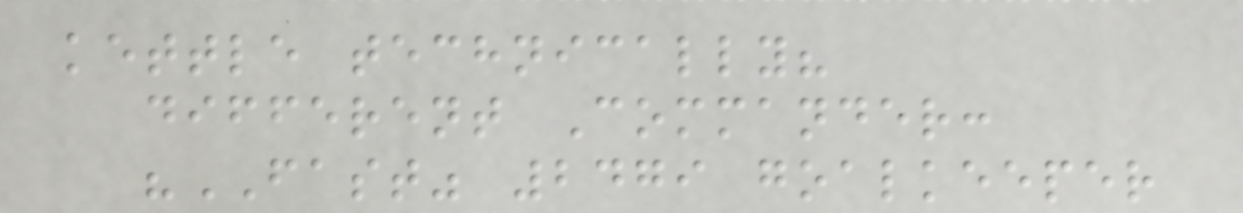kettle technically?
different Commander:
"FAST" 2479 goalkeeper
